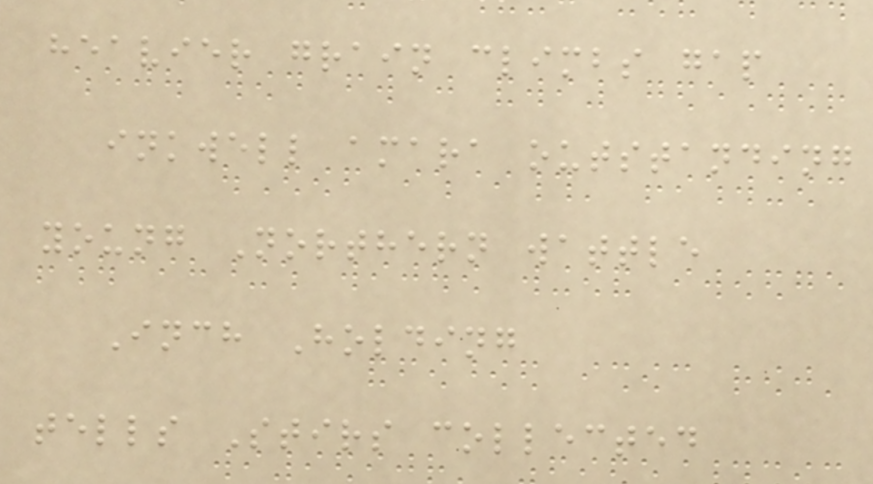heavier grain climbs gap
inkwell amara outstanding
young Northern wattle
Inch Holding
tells Stirs collected
